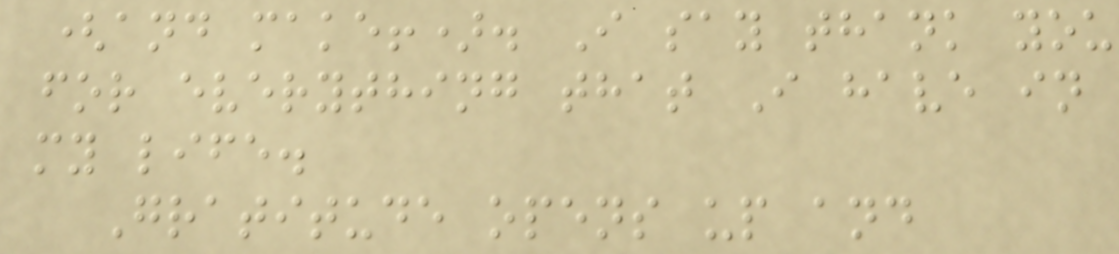(and make!). I say thank you
for everything that I have in
my life.
Gratitude opens up and
